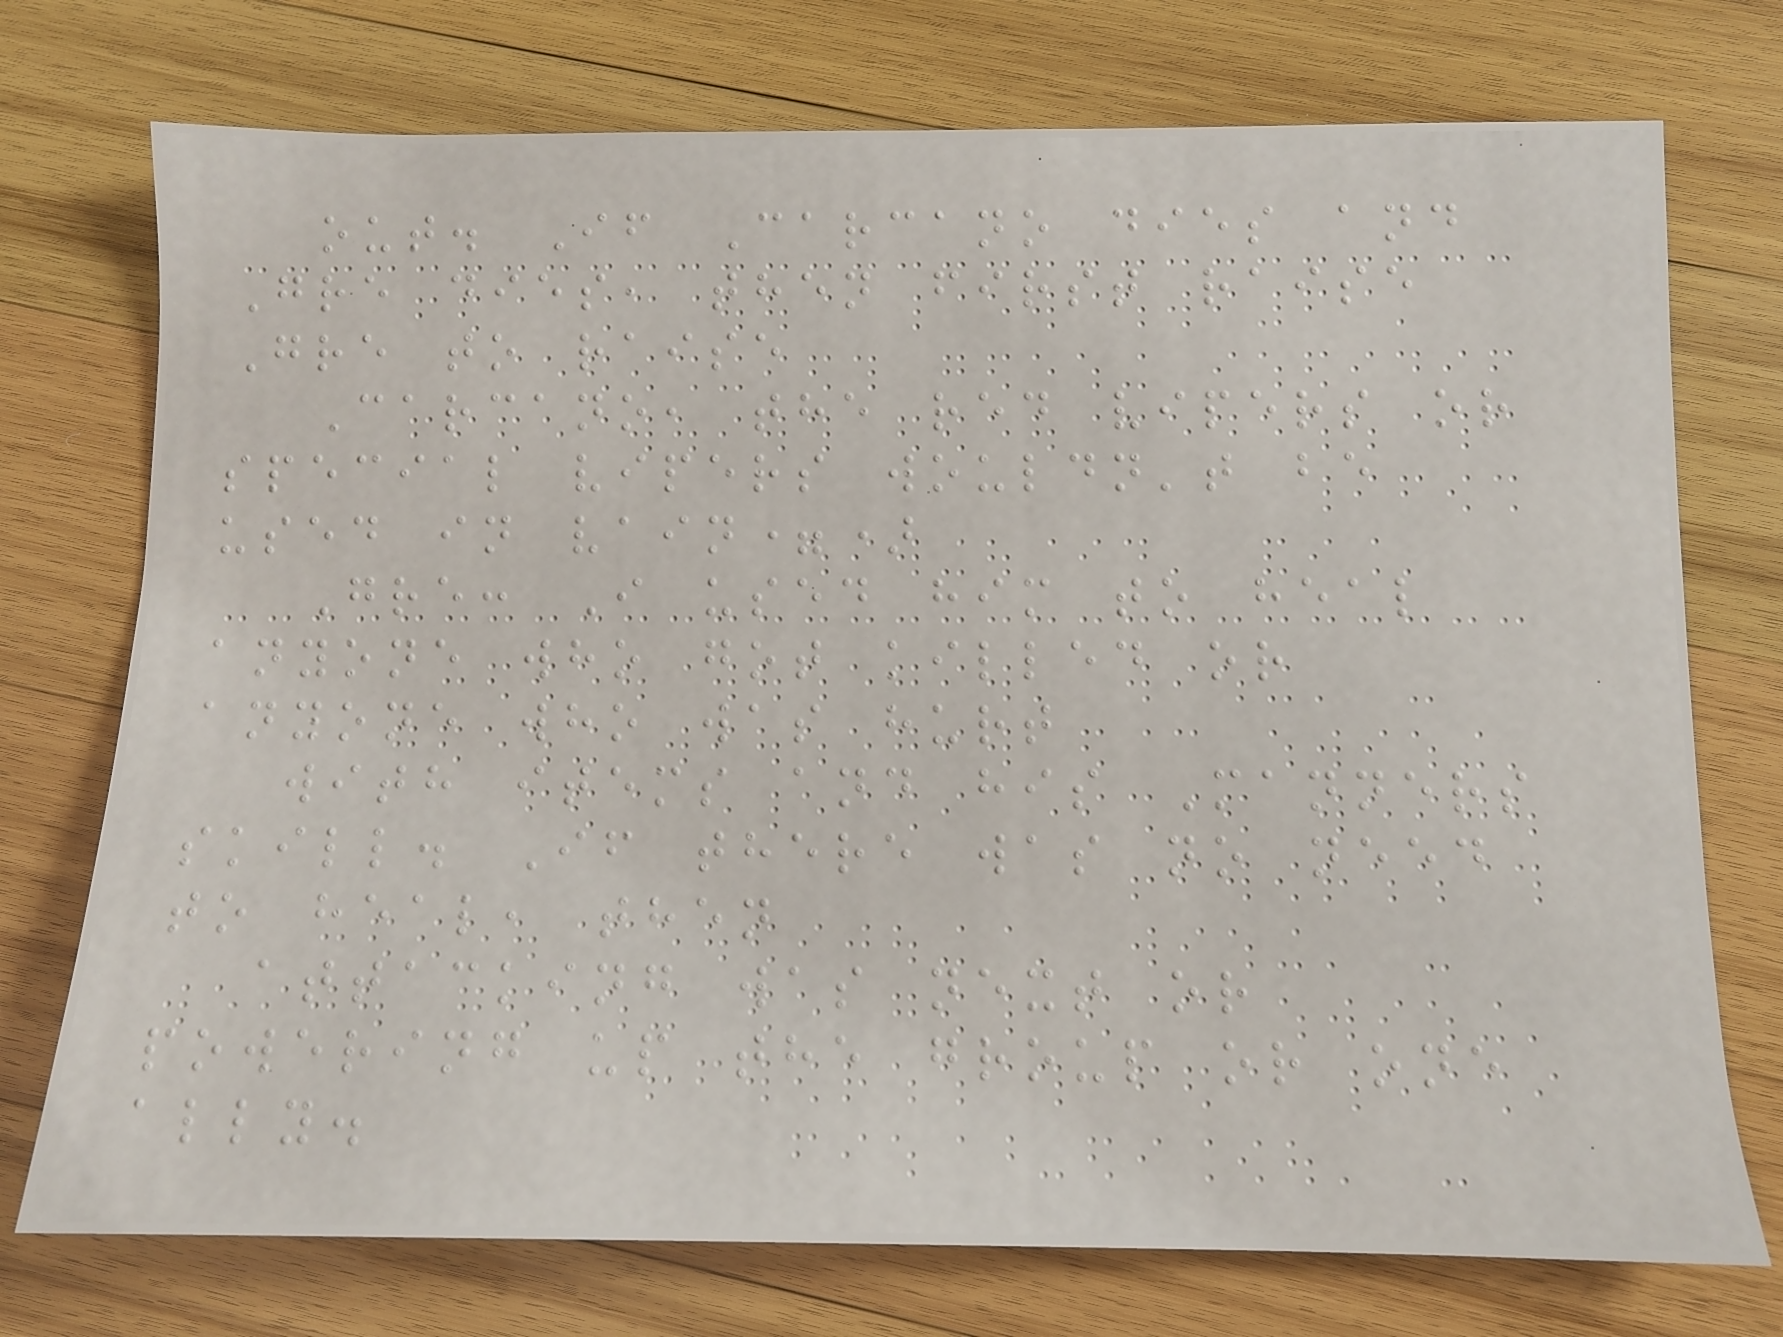out. If Carcano dies and
Gre dies, then first raise
Gre to raise
Carcano, the red vipers or
special vipers wouldn't be
used in vain=)
Gre: I used him to heal
anyone who got killed or
anyone who was hurt
with items and his Manners
skill. If there was no need
to heal, then
attacking was next or
powering up the group or one
ally.
